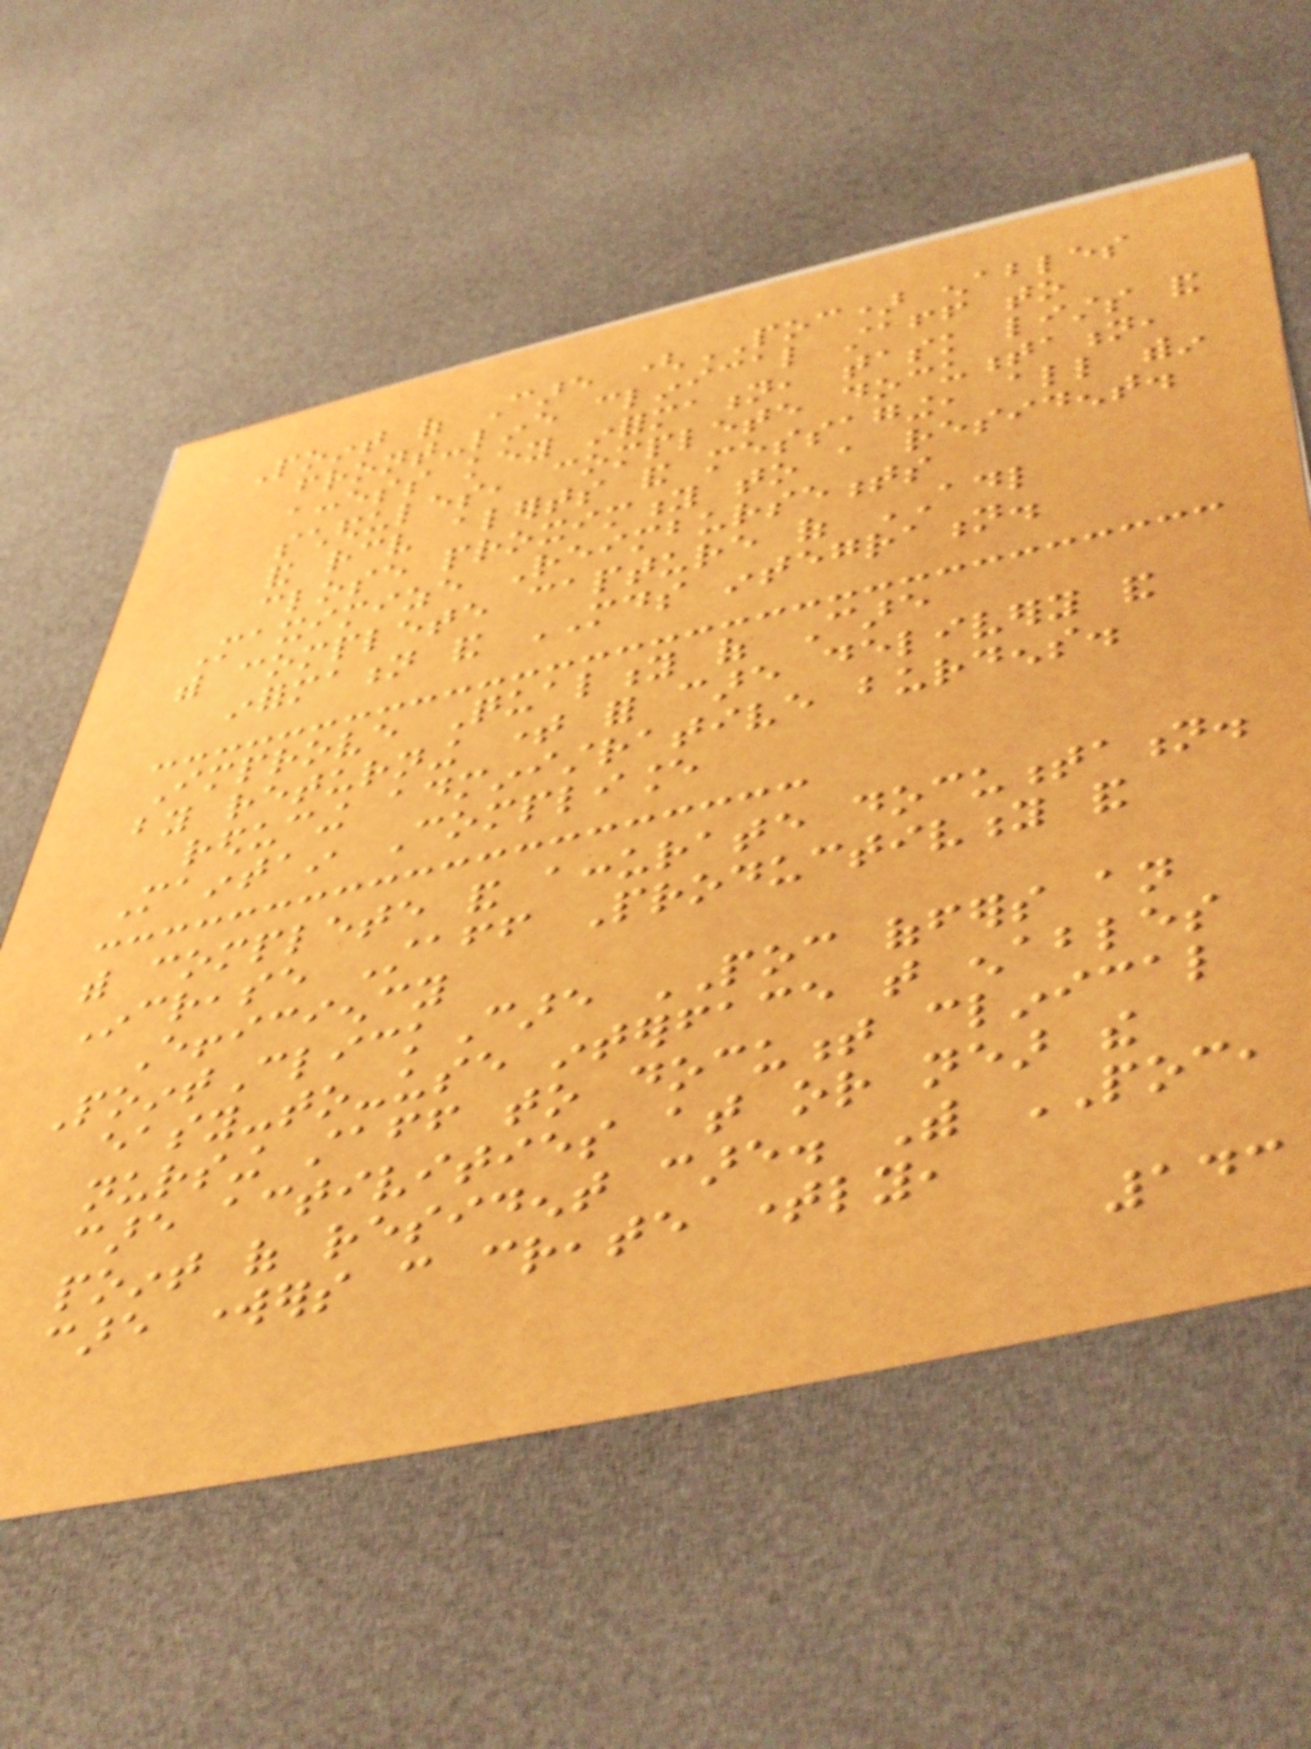Point of Care (POC) enables
front-line clinical staff to
access key information, task lists and
schedules, complete documentation,
and receive alerts and messaging, all within
close proximity to a resident.
Maximize Reimbursements
with complete capture of ADL
information and MDS integration.
Improve Quality of Care
by returning time for care delivery and
reducing administrative burdens.
Maintain Compliance
with complete and accurate documentation.
Increase Staff Productivity and
Efficiency
PointClickCare POC offers an
easy-to-use interface that enables
nursing staff to document clinical
care activities at or near the
point of resident care. With POC,
care workers can create timely,
143
